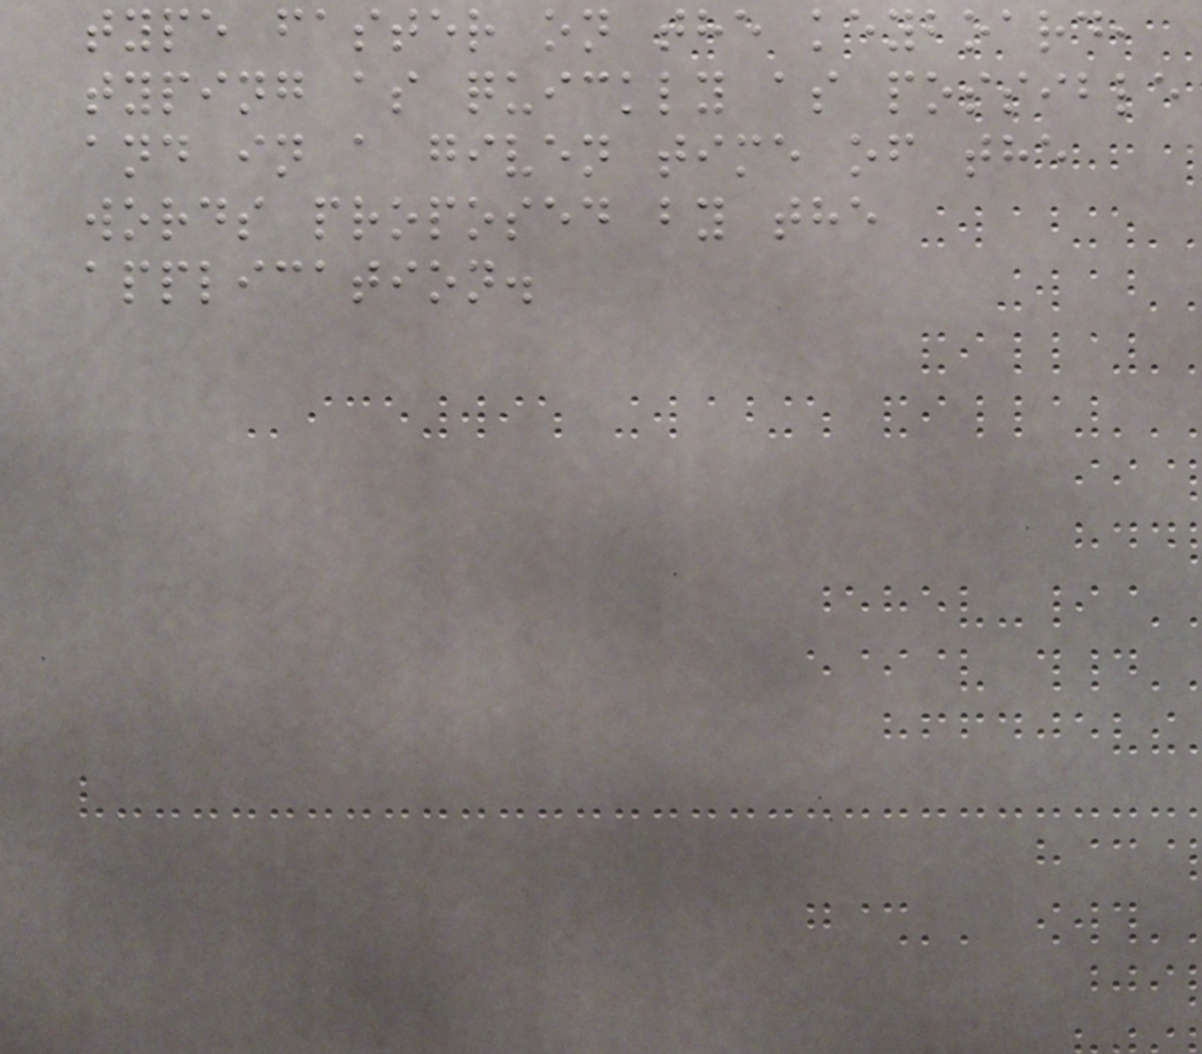type faster on the keyboard,
typing as quickly as possible
and in a given time of the
words proposed by the
application.
